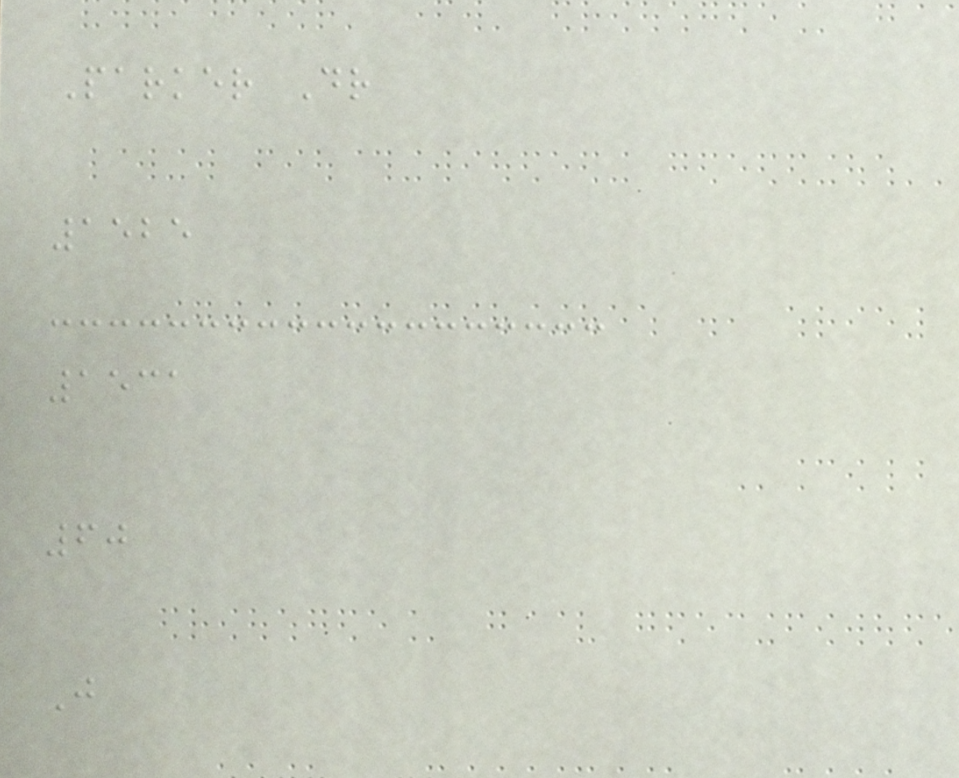Parker Dr
1525
1531
60
J
